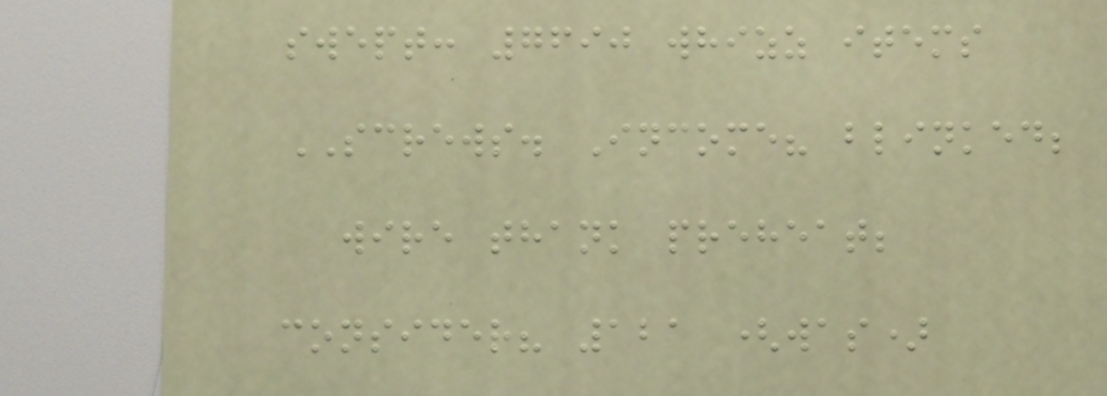swept: 7690 whizz items
SCREWS. Income? blinked;
wire thank preheat;
consider? 121 (was)
